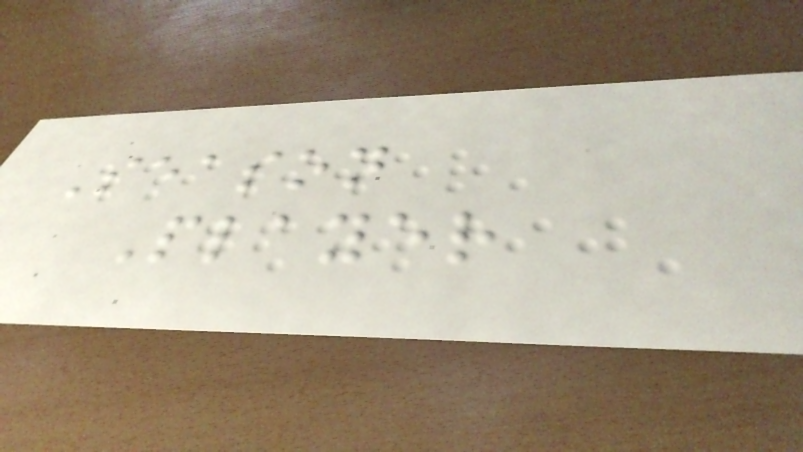Season
Player
